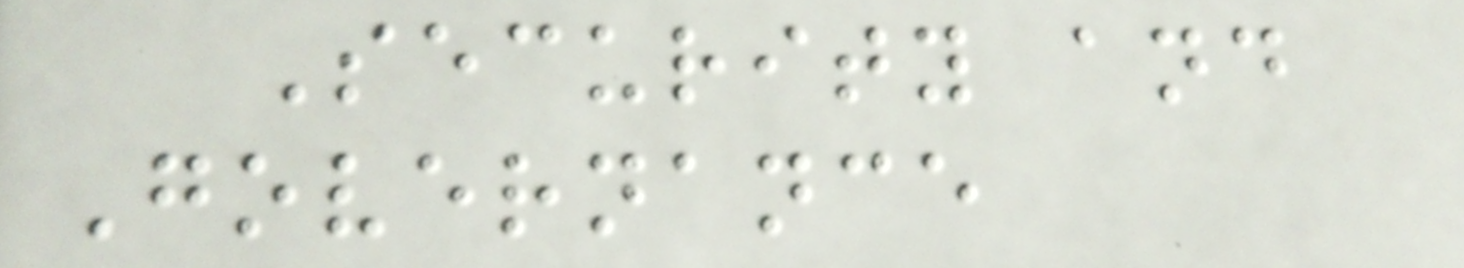Security and
Governance
